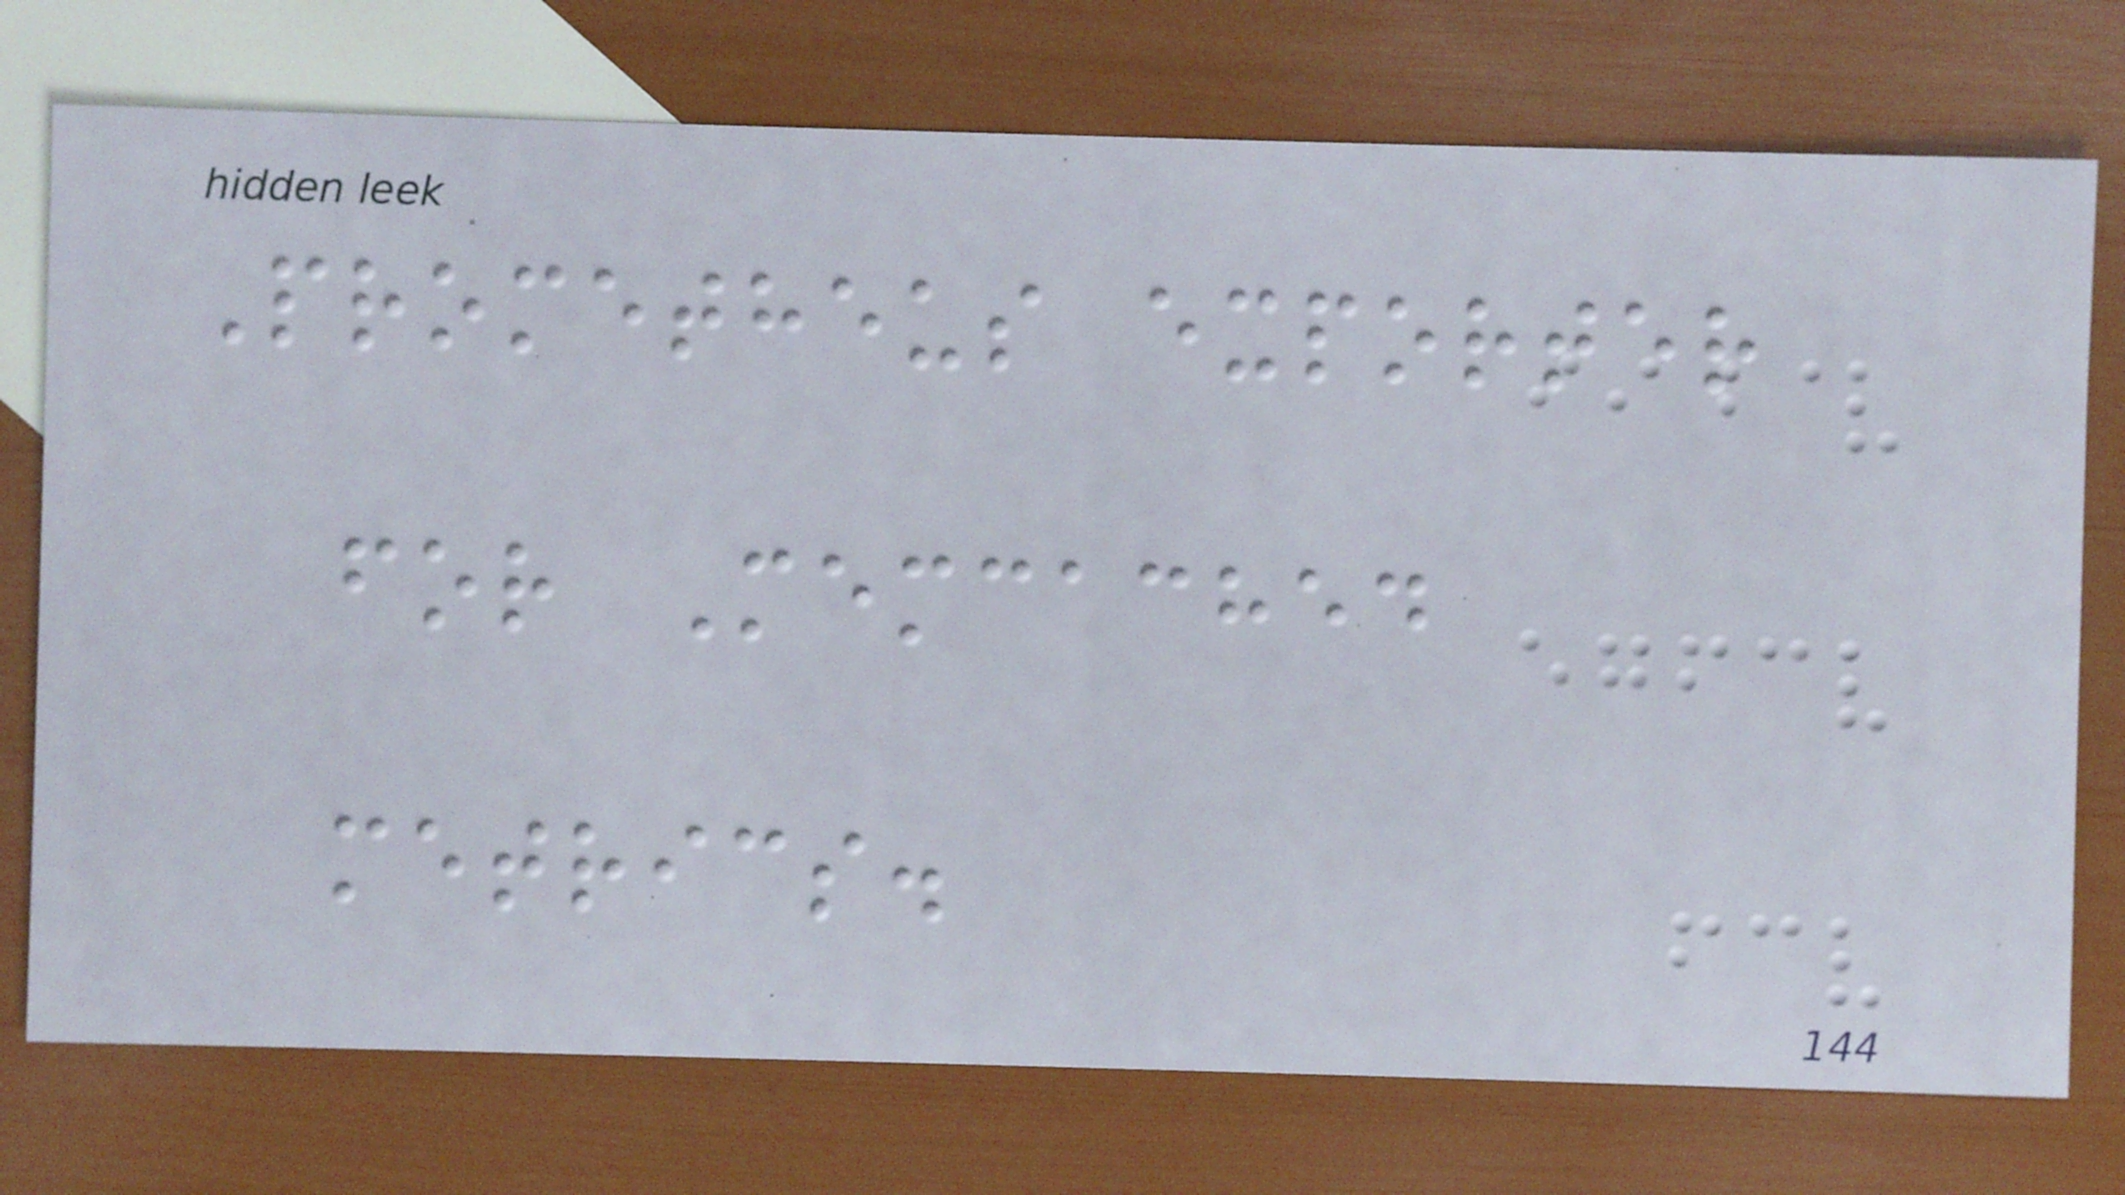Prometheus exporter
for Memcached
metrics.
